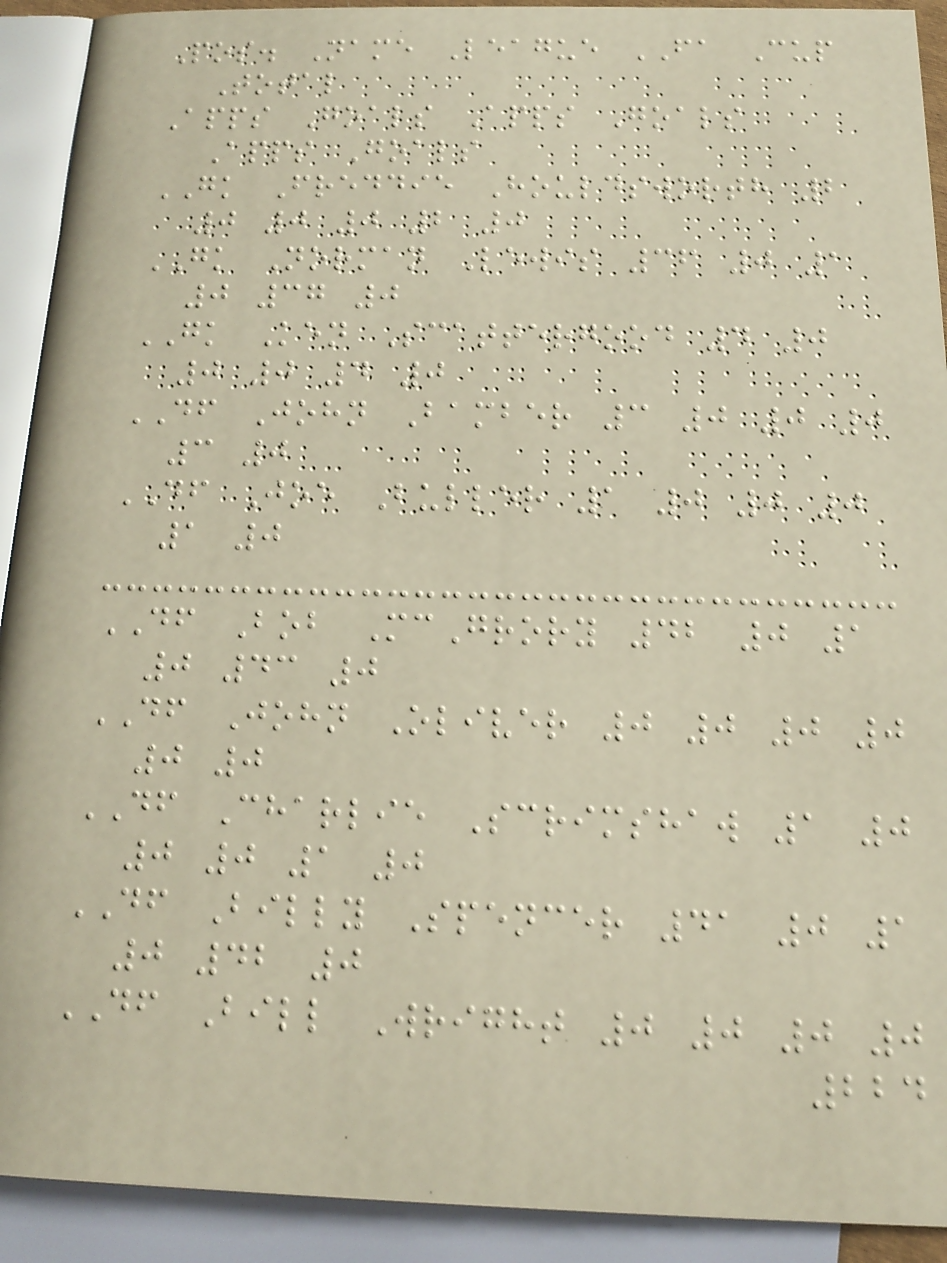Pos. Name League FA Cup
Total
Apps Goals Apps Goals
Apps Goals
GK Freddie Houldsworth 2
0 0 0 2 0
GK Norman Lewis 36 0 1
0 37 0
GK Ken Scattergood 4 0
0 0 4 0
DF John Bamber 3 0 0 0
3 0
DF Joe Buller 1 0 0 0
1 0
DF Bob McGrory 42 0 1
0 43 0
DF John Oliver 0 0 0 0
0 0
DF Charlie Scrimshaw 1 0
0 0 1 0
DF Billy Spencer 41 0 1
0 42 0
DF Bill Wright 0 0 0 0
224
